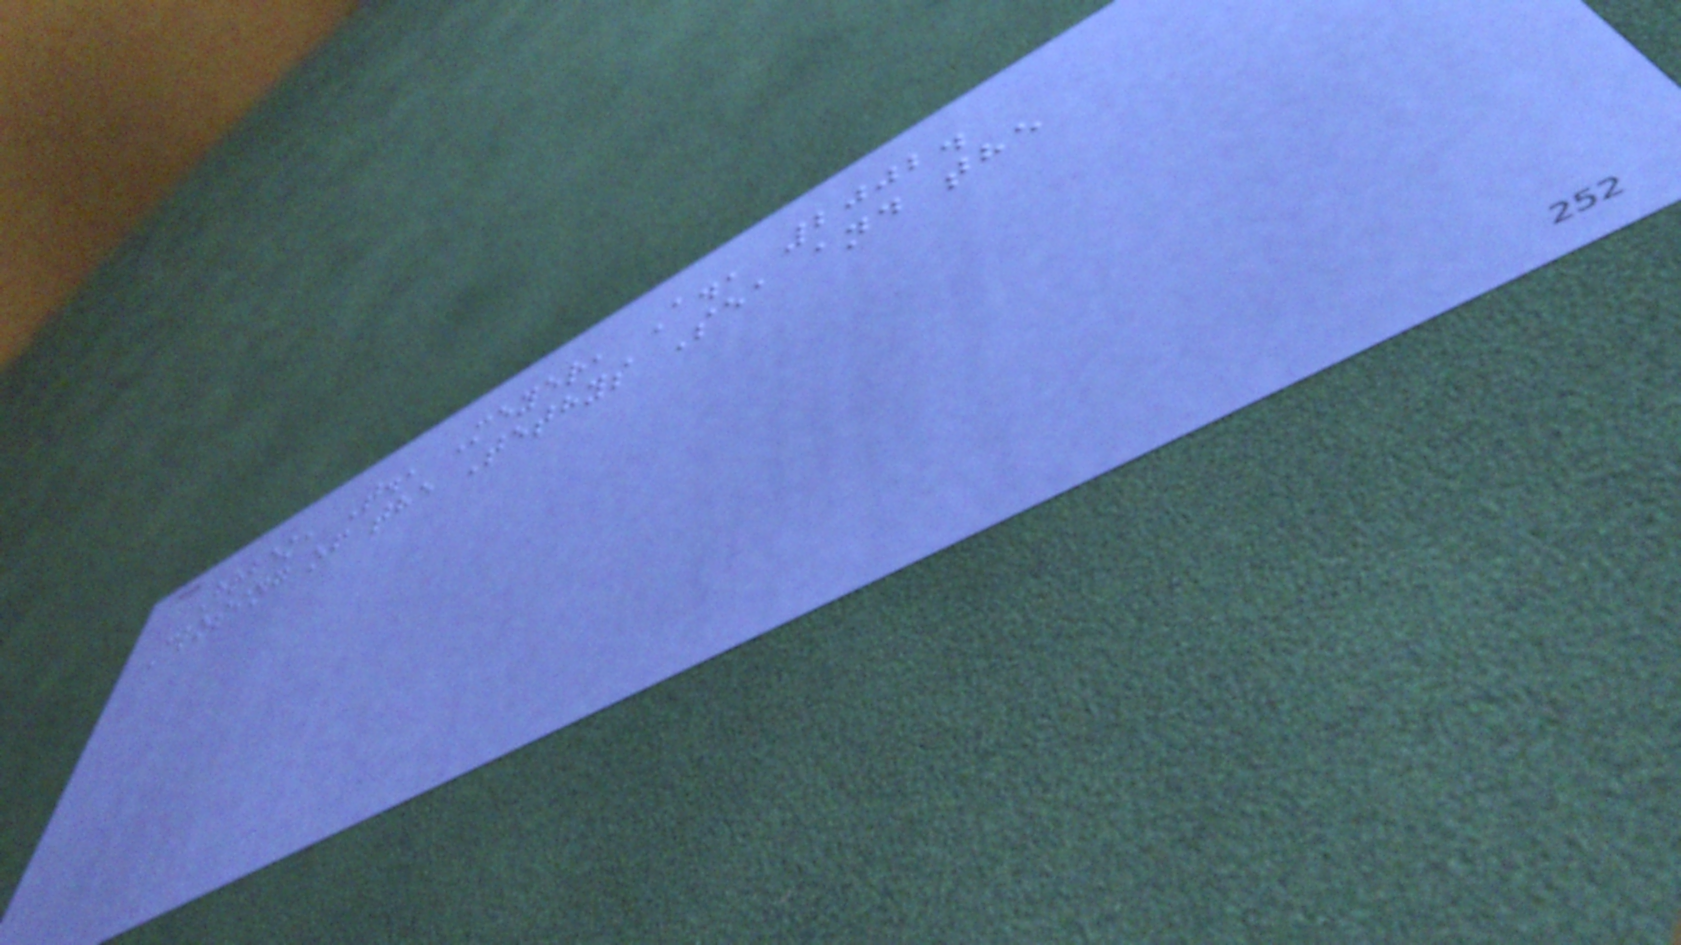Hrbek, T., Meyer, A., 2002.
Closing of the Tethys Sea and the
